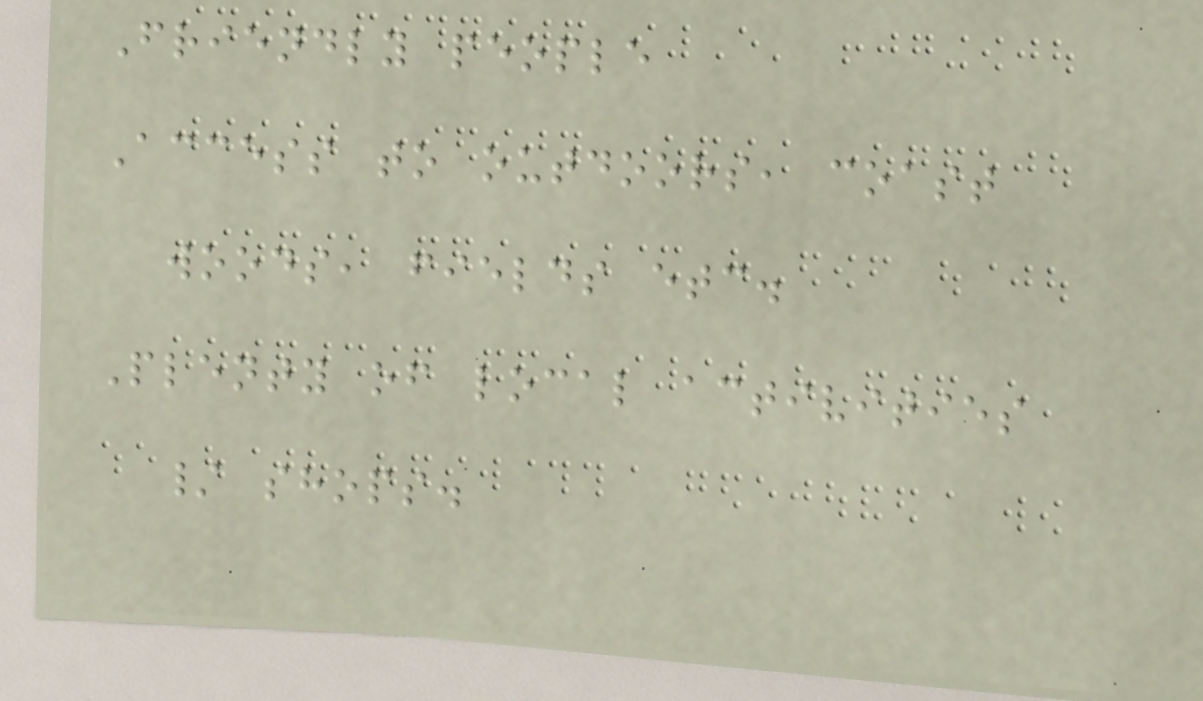Friendly people
Access to outdoors, coast
woods, fields etc.
Plenty of local activities
/ shops.
